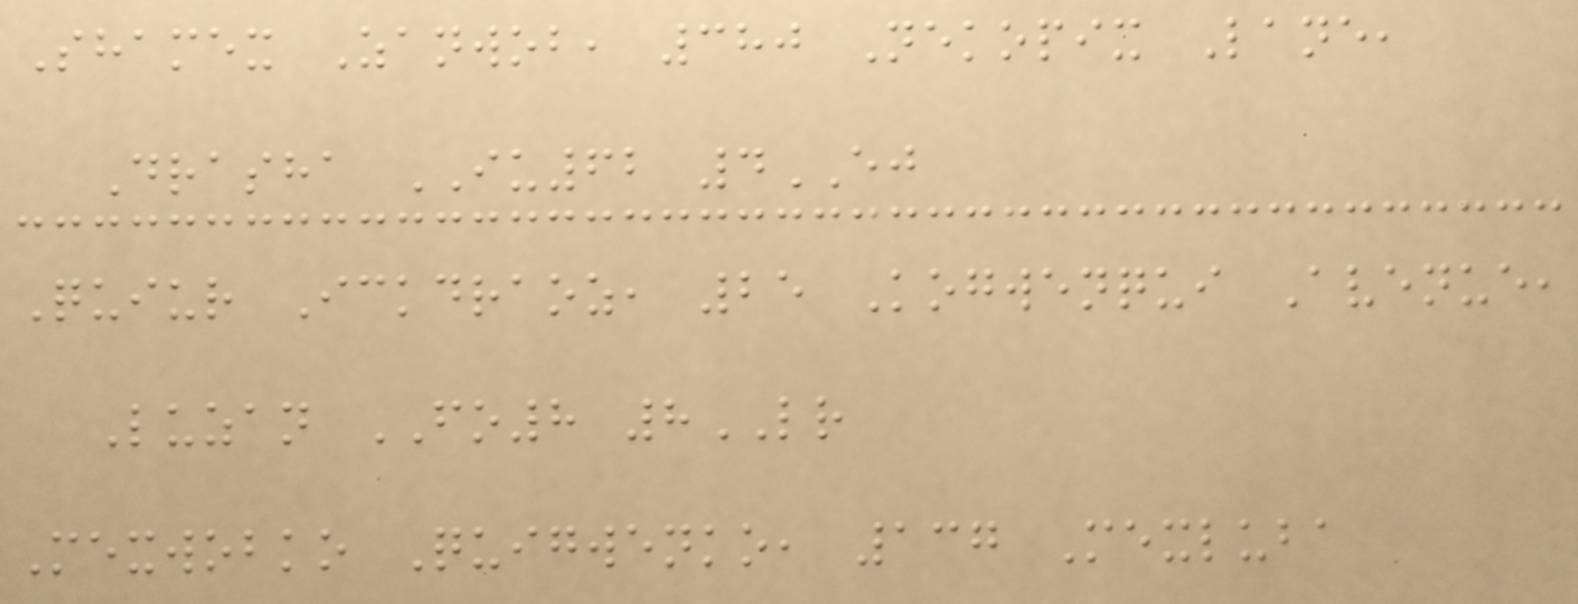Shamex Zanwob, 380 Nekopix Lane,
Drasha IU62 4EJ
Quiur Ickdraoz, 25 Kogwenqui Avenue,
Luzan FO8 8LR
Mexwobko Quigwenko, 137 Mexluba
